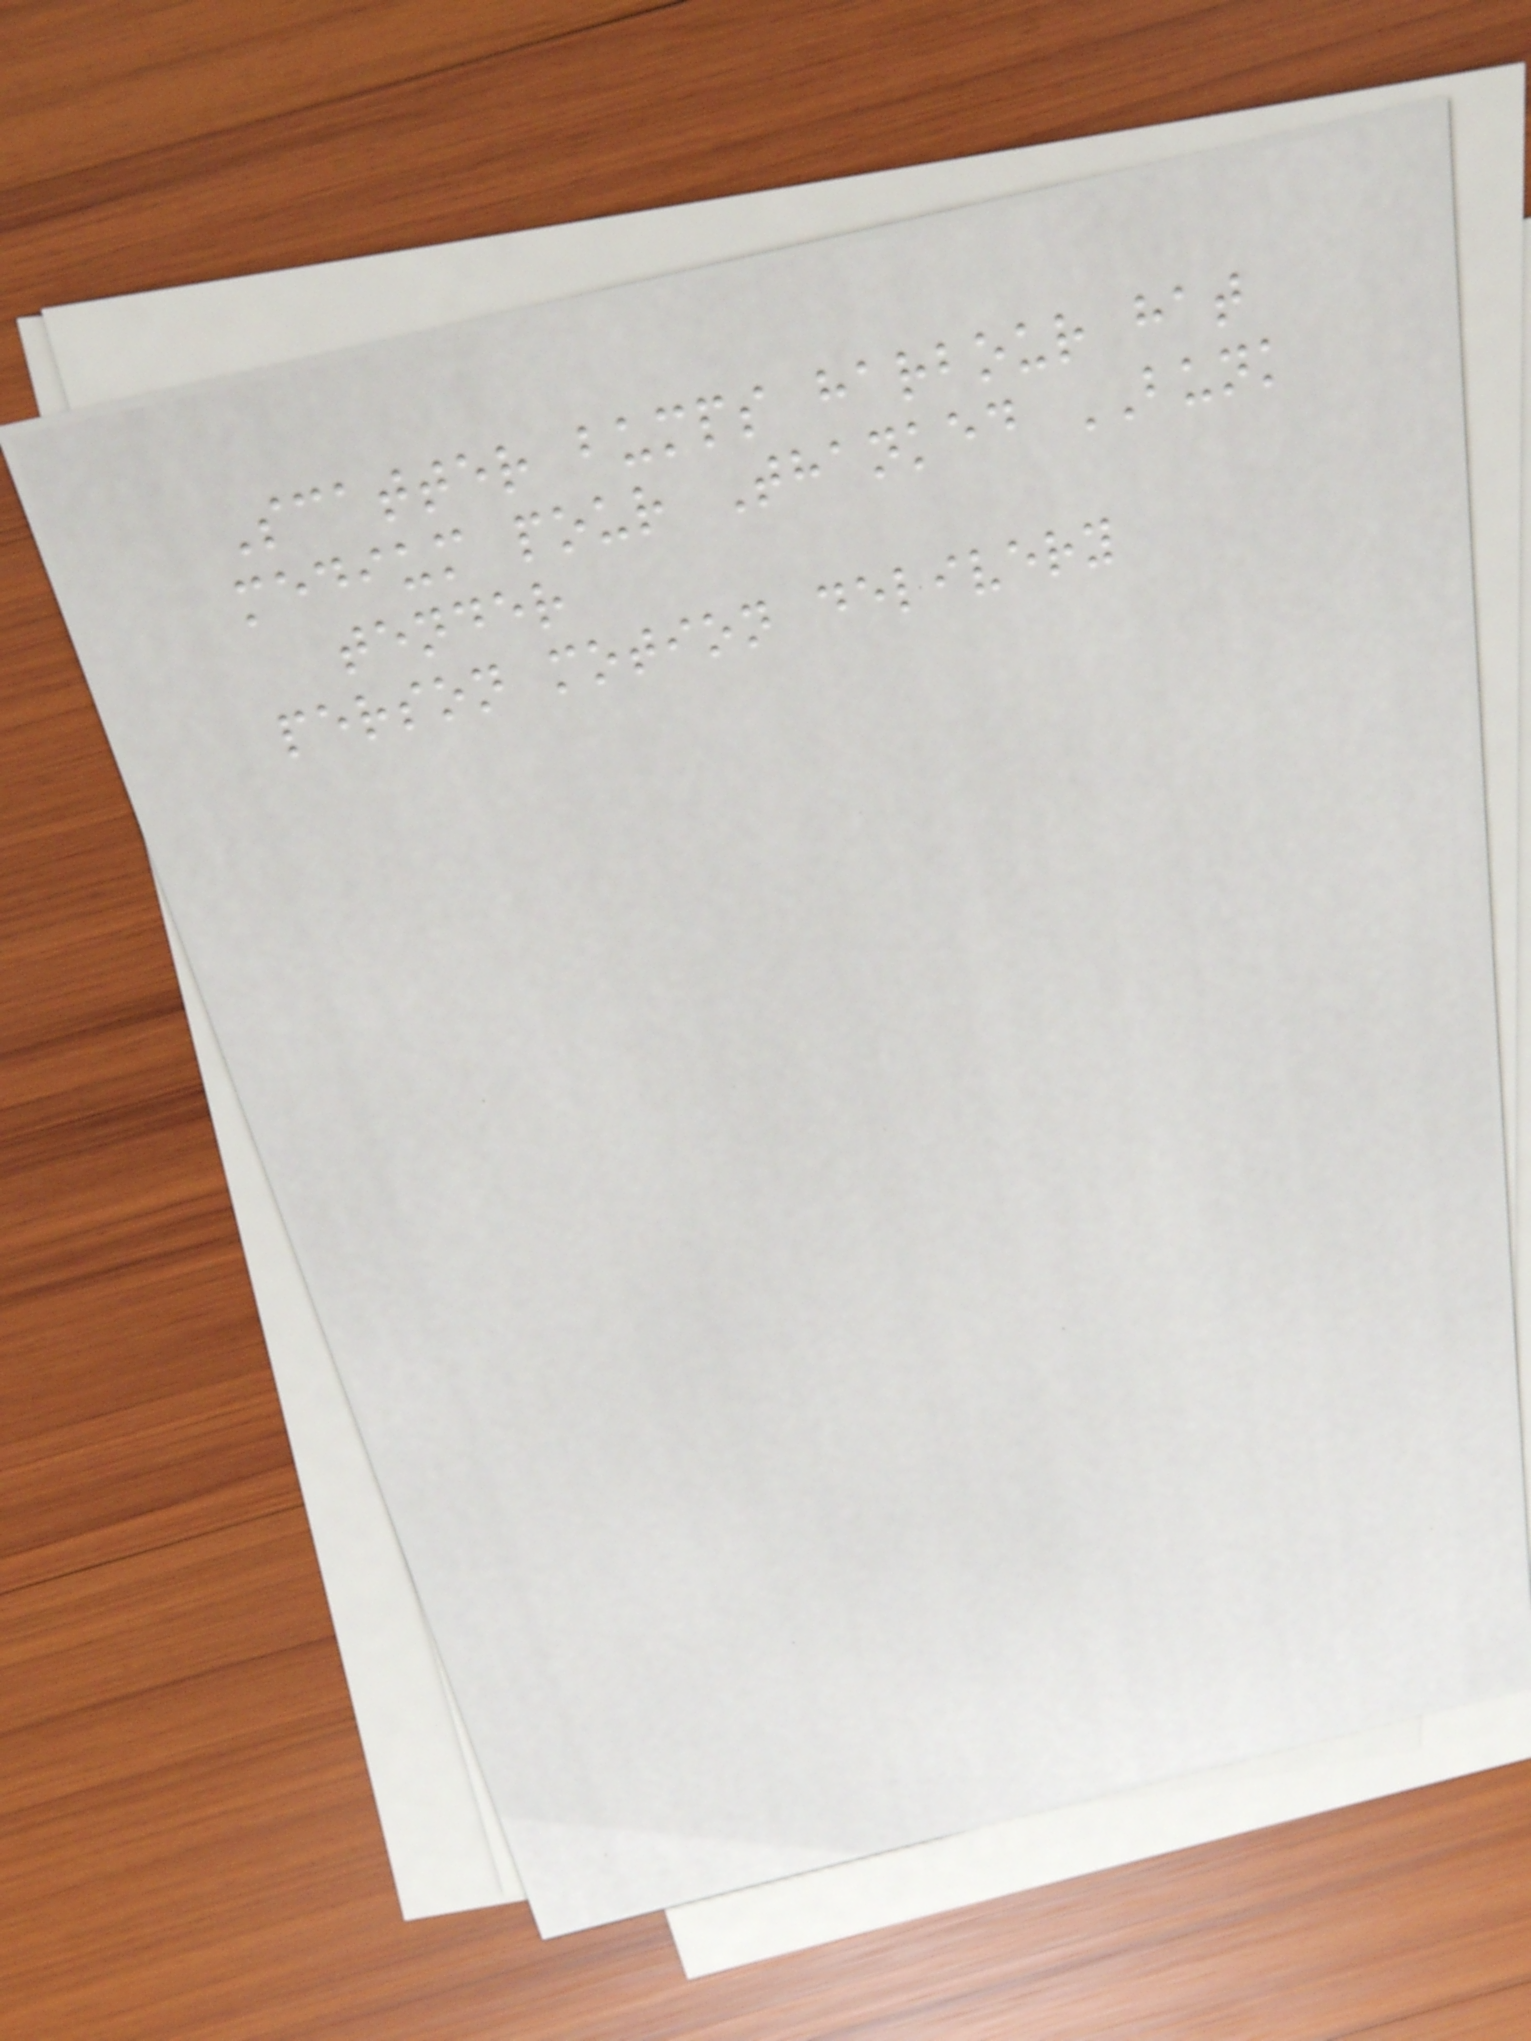Scatter bumps harbour hat
medium pour Thanked BUNK
tender
person motion delivery
